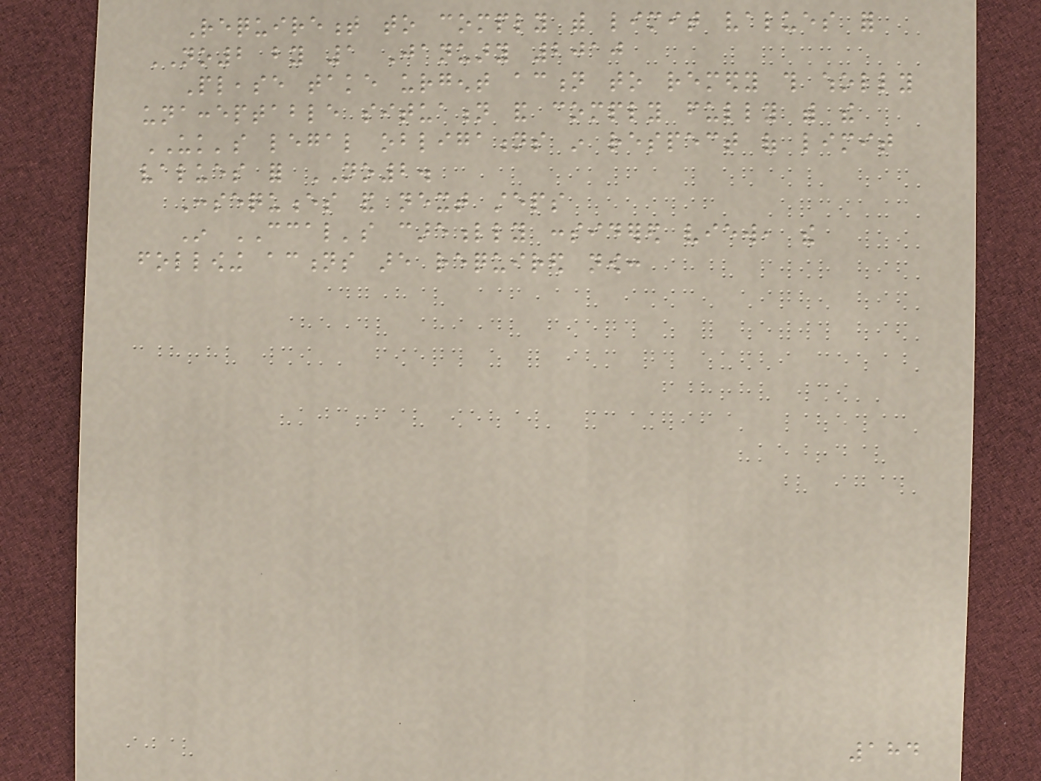Requirement to comply with limit values for
NO2 by 1 January 2010
Please take urgent action to remedy this wholly
unacceptable situation and comply fully with the
UK's legal obligations in respect of limit
values for NO2.
Consequences and next steps
In CCAL's carefully considered view, the
following actions are required now:
184
